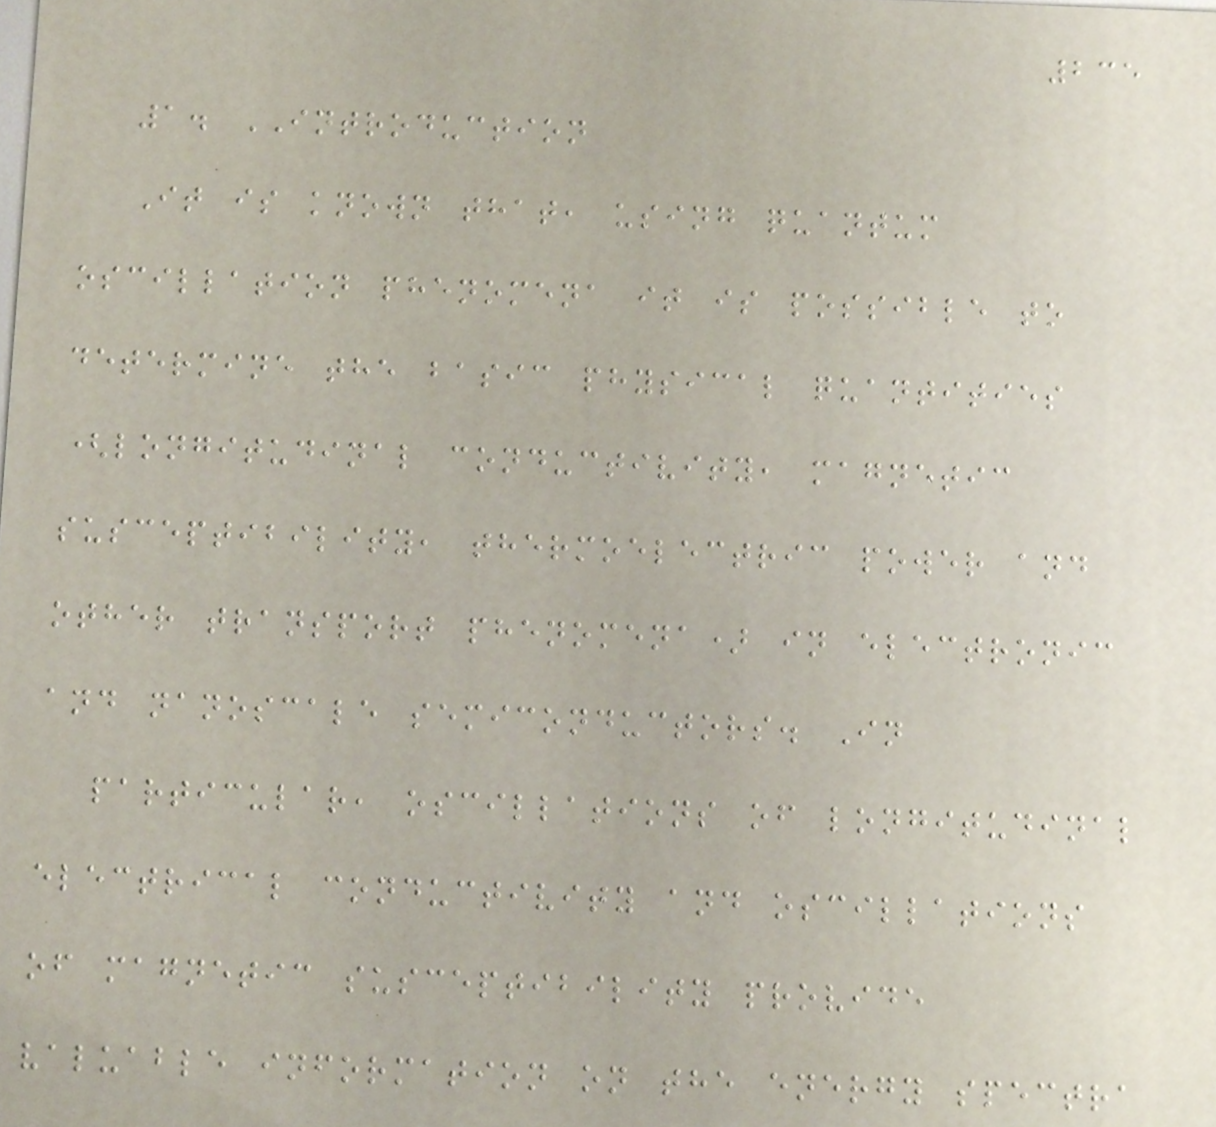235
1. INTRODUCTION
It is known that, using quantum
oscillation phenomena it is possible to
determine the basic physical quantities
(longitudinal conductivity, magnetic
susceptibility, thermoelectric power and
other transport phenomena) in electronic
and nanoscale semiconductors. In
particular, oscillations of longitudinal
electrical conductivity and oscillations
of magnetic susceptibility provide
valuable information on the energy spectra
